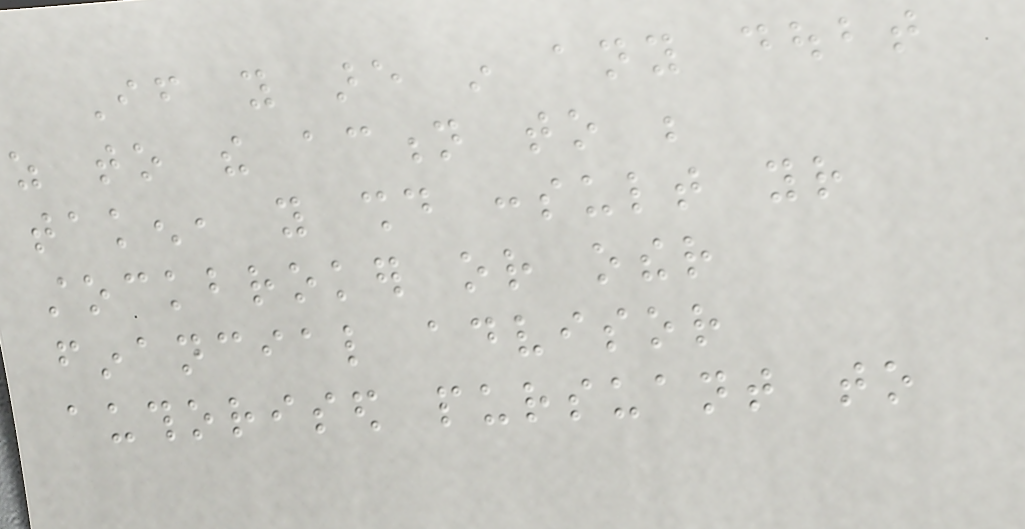If you are in any doubt
as to the action to be
taken, you should consult your
stockbroker or other
financial advisor
authorised pursuant to
